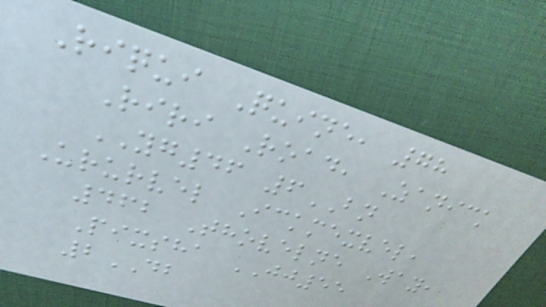Riqui Quine, 78
Riri Road, Zanick
YG46 6BN
Ururvel Ickmexvel,
462 Thovelne Way,
Pixsha JJ55
2DB
